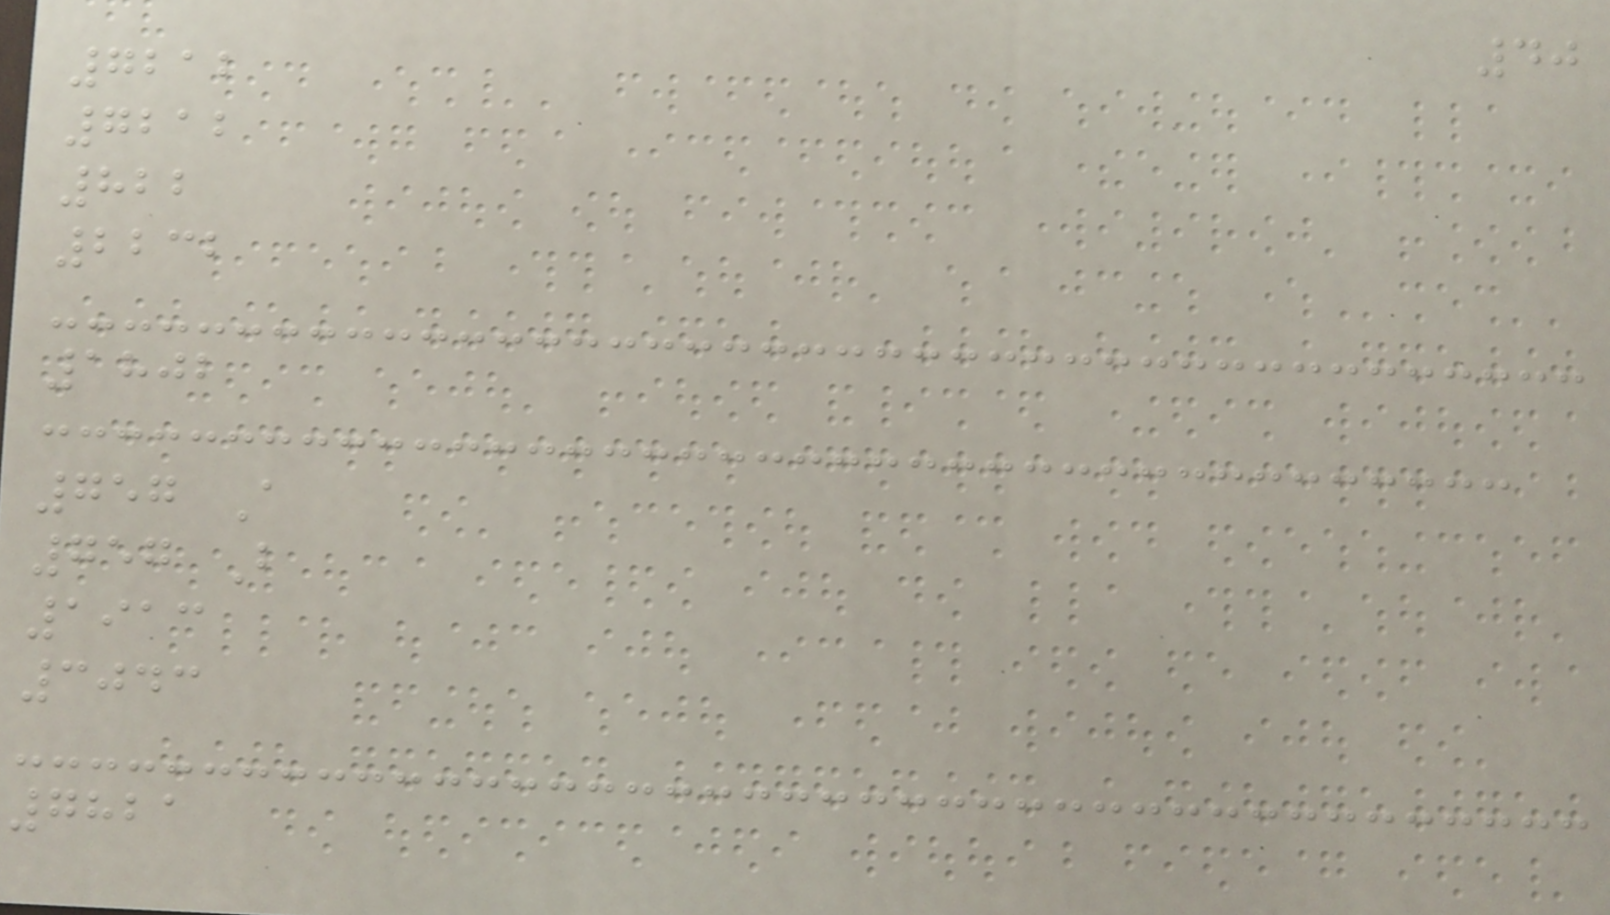40
7212
7212
822
2232
1802
757 A
757 B
1913
3043
7821
